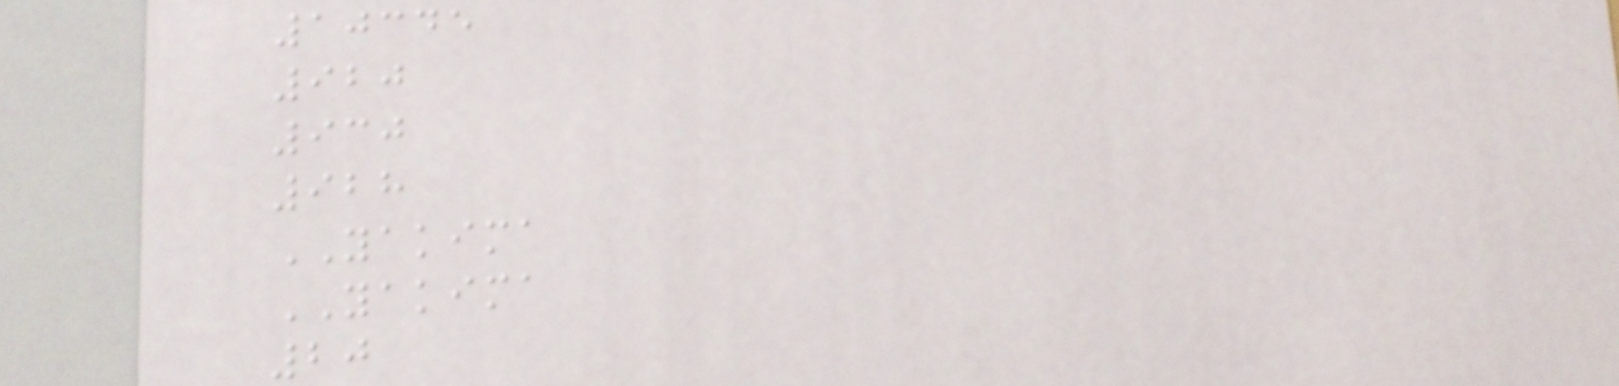10345
920
930
928
YAKIMA
YAKIMA
20
